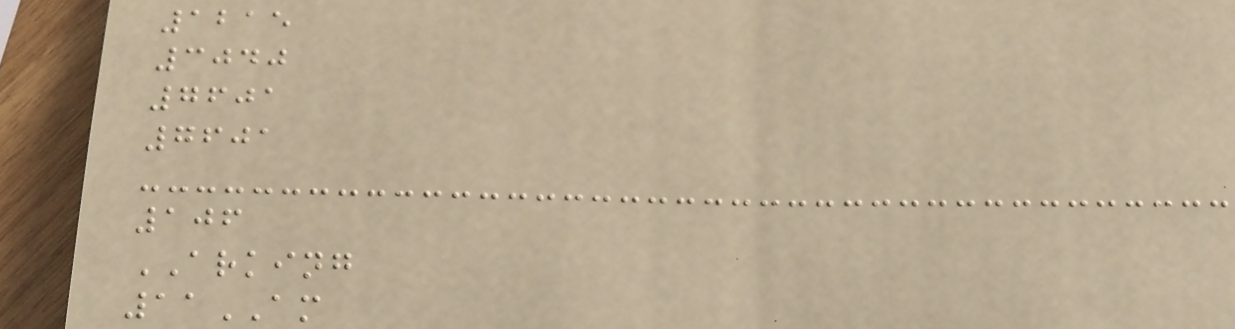1215
3040
7601
7601
106
ARKING
11AM
